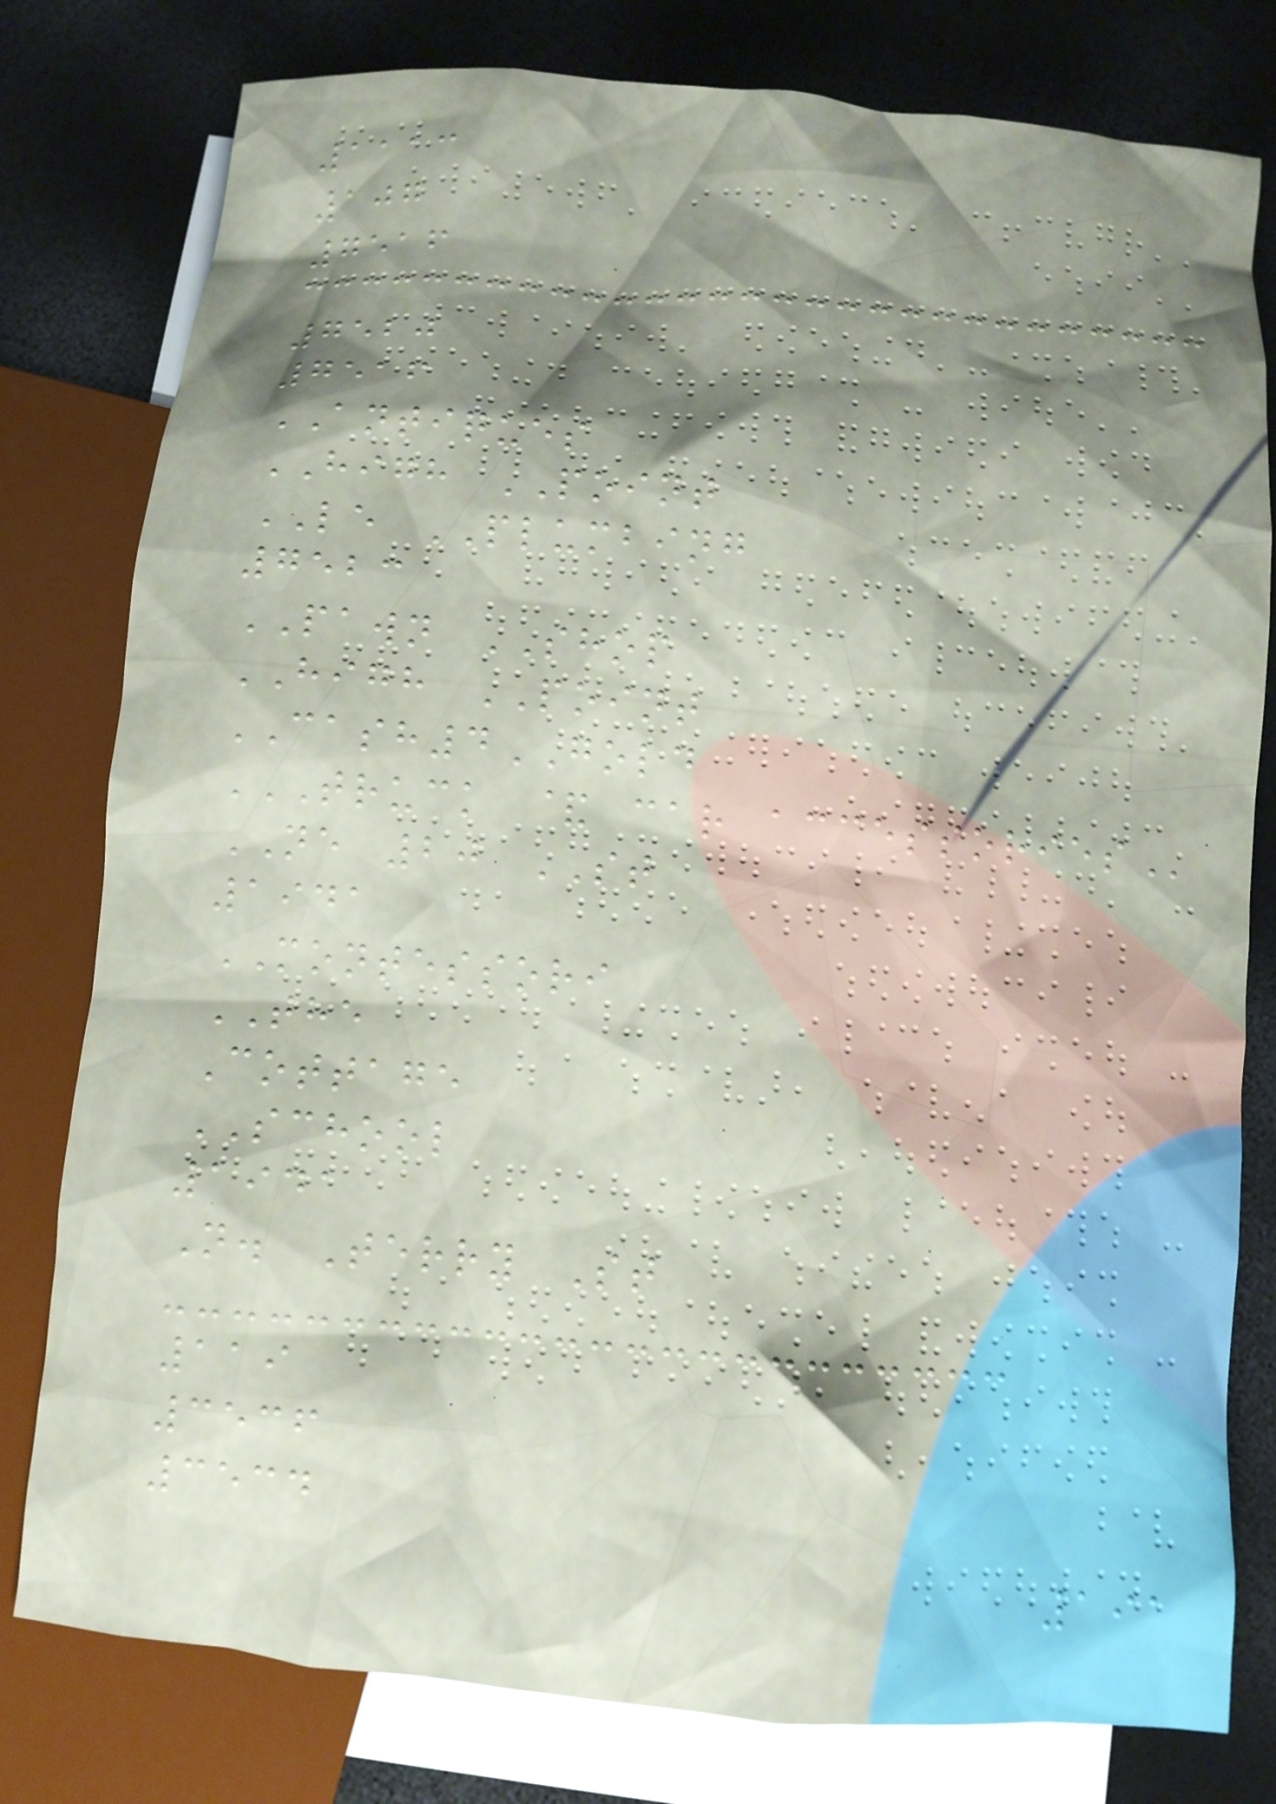1113
107
7516
7520
7516
ANTIQUES
HIGH POINT
LE PLUMBING
7523
PAWN SHOP
HIGH POINT
CASH4GOLD
TRUCK & CAR ACCESSORIES
NE 20 ST
1941
MONTESSORI
THE
Cottage
SCHOOL
1941
N. Terry St
119
3536
3534
191
